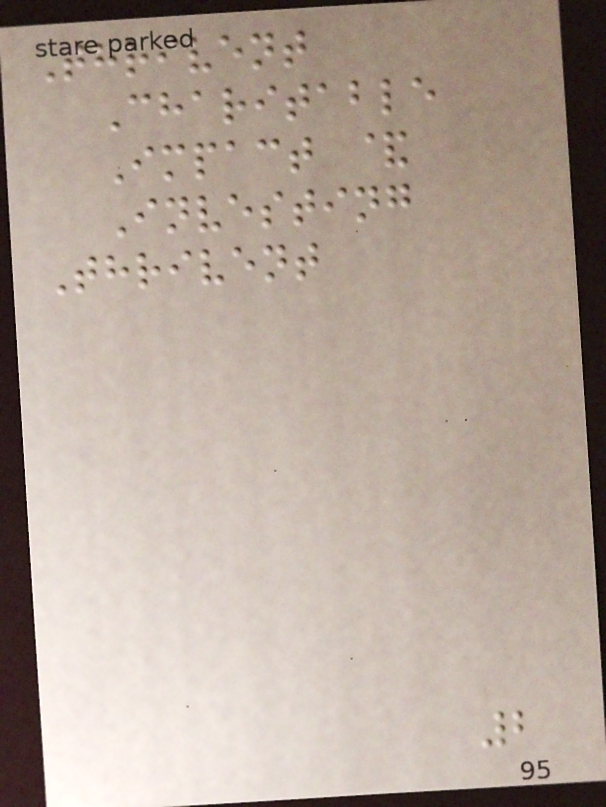Thrivent
Charitable
Impact &
Investing
Thrivent
2
